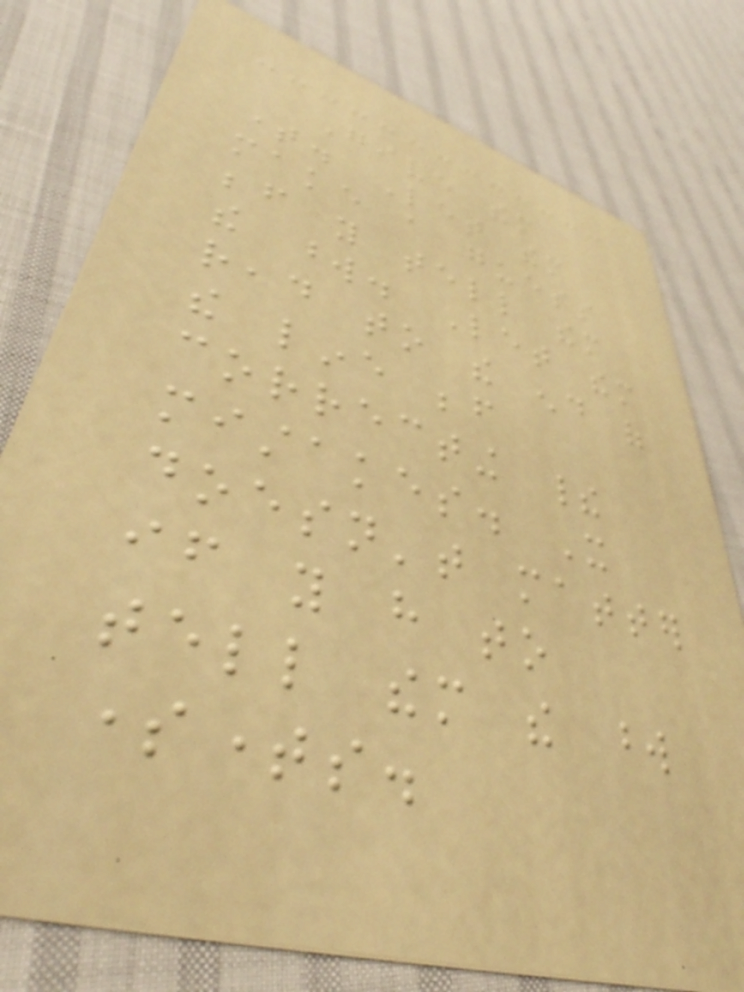Give them
time. Let them
make a guess
before you tell them
the word. Let them
read to the end of
the line before
correcting their
mistakes. It
doesn't matter
if you have to
tell them the word
sometimes.
